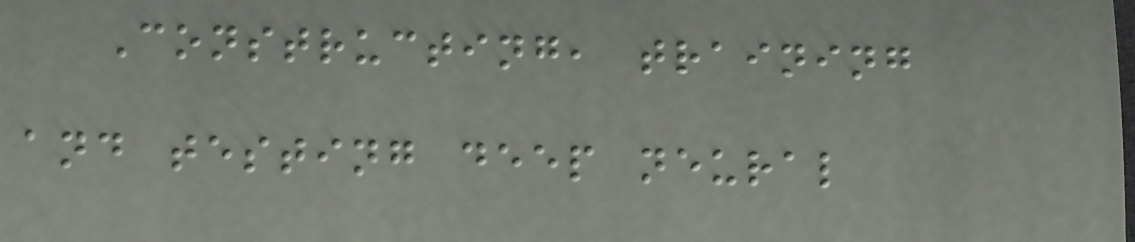Constructing, training
and testing deep neural
